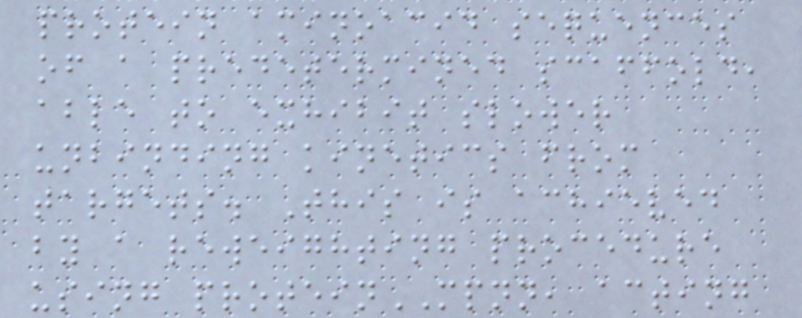protein aminoacid sequences
of a predetermined scaffold,
able to exhibit slower
unbinding kinetics from
targets. This is achieved
by a reweighting procedure
using proteinMPNN, acting
